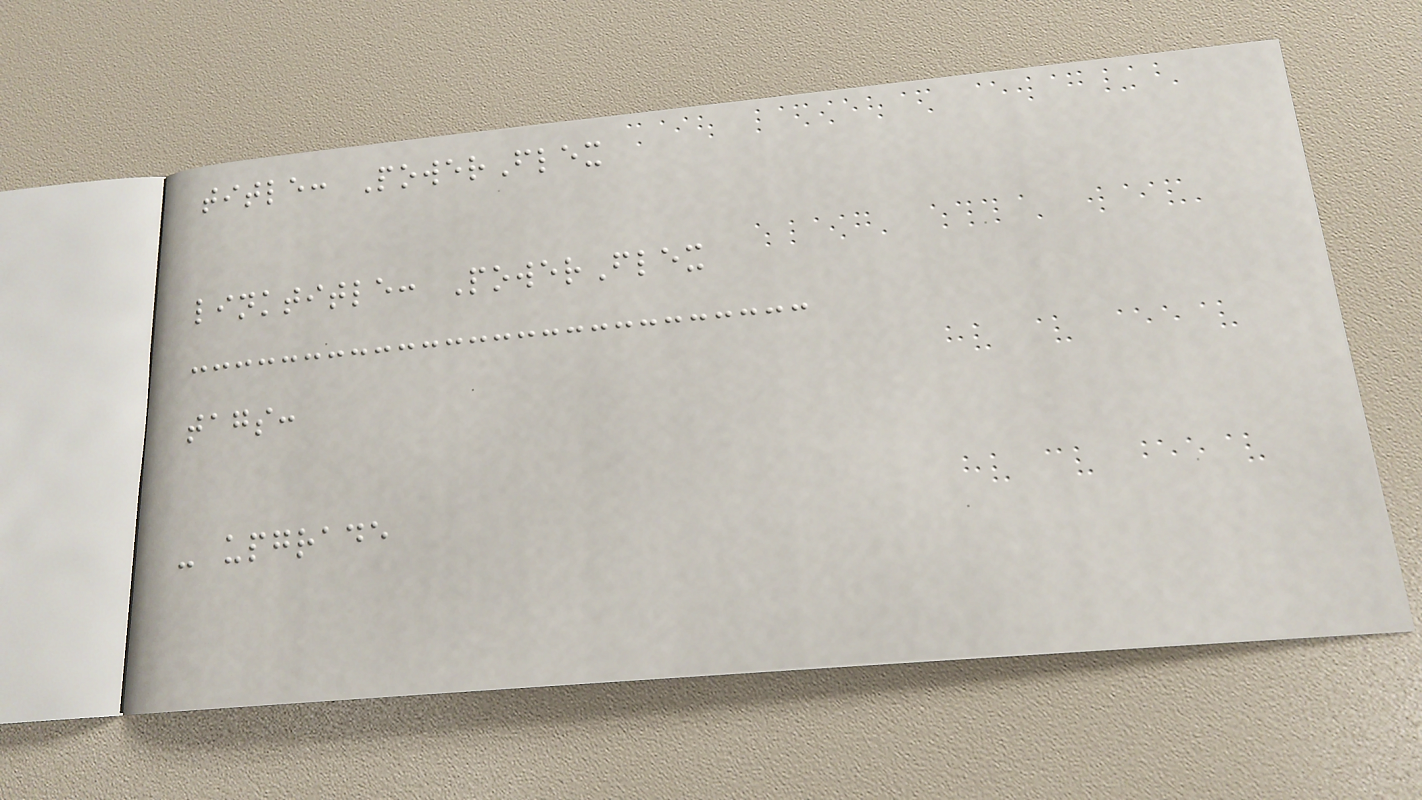title: PowerFlex
linktitle: PowerFlex
tags:
- upgrade
